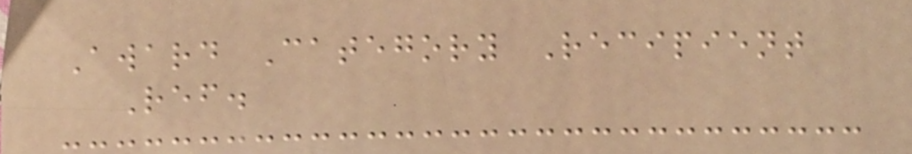Award Category Recipient
Ref.
